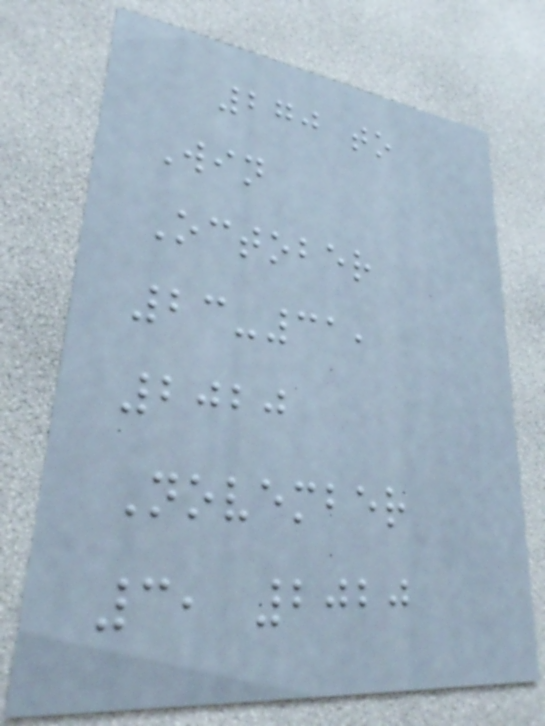270 to
Win
October
23-31,
2020
November
3, 2020
